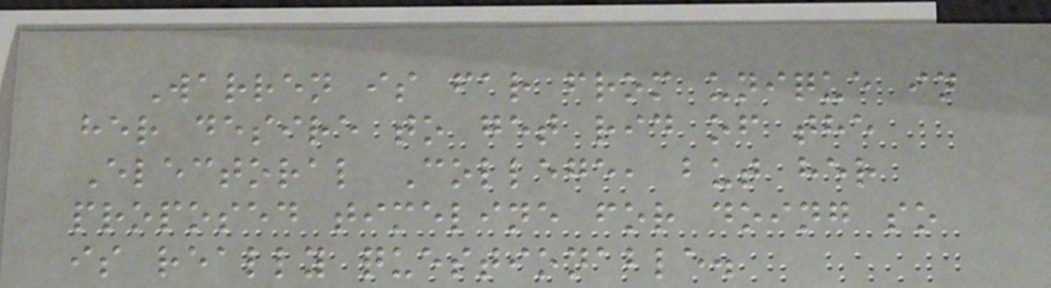Warren is far from unique in
her desire to get rid of the
Electoral College, but her
proposed timeline for doing so
is really questionable.
